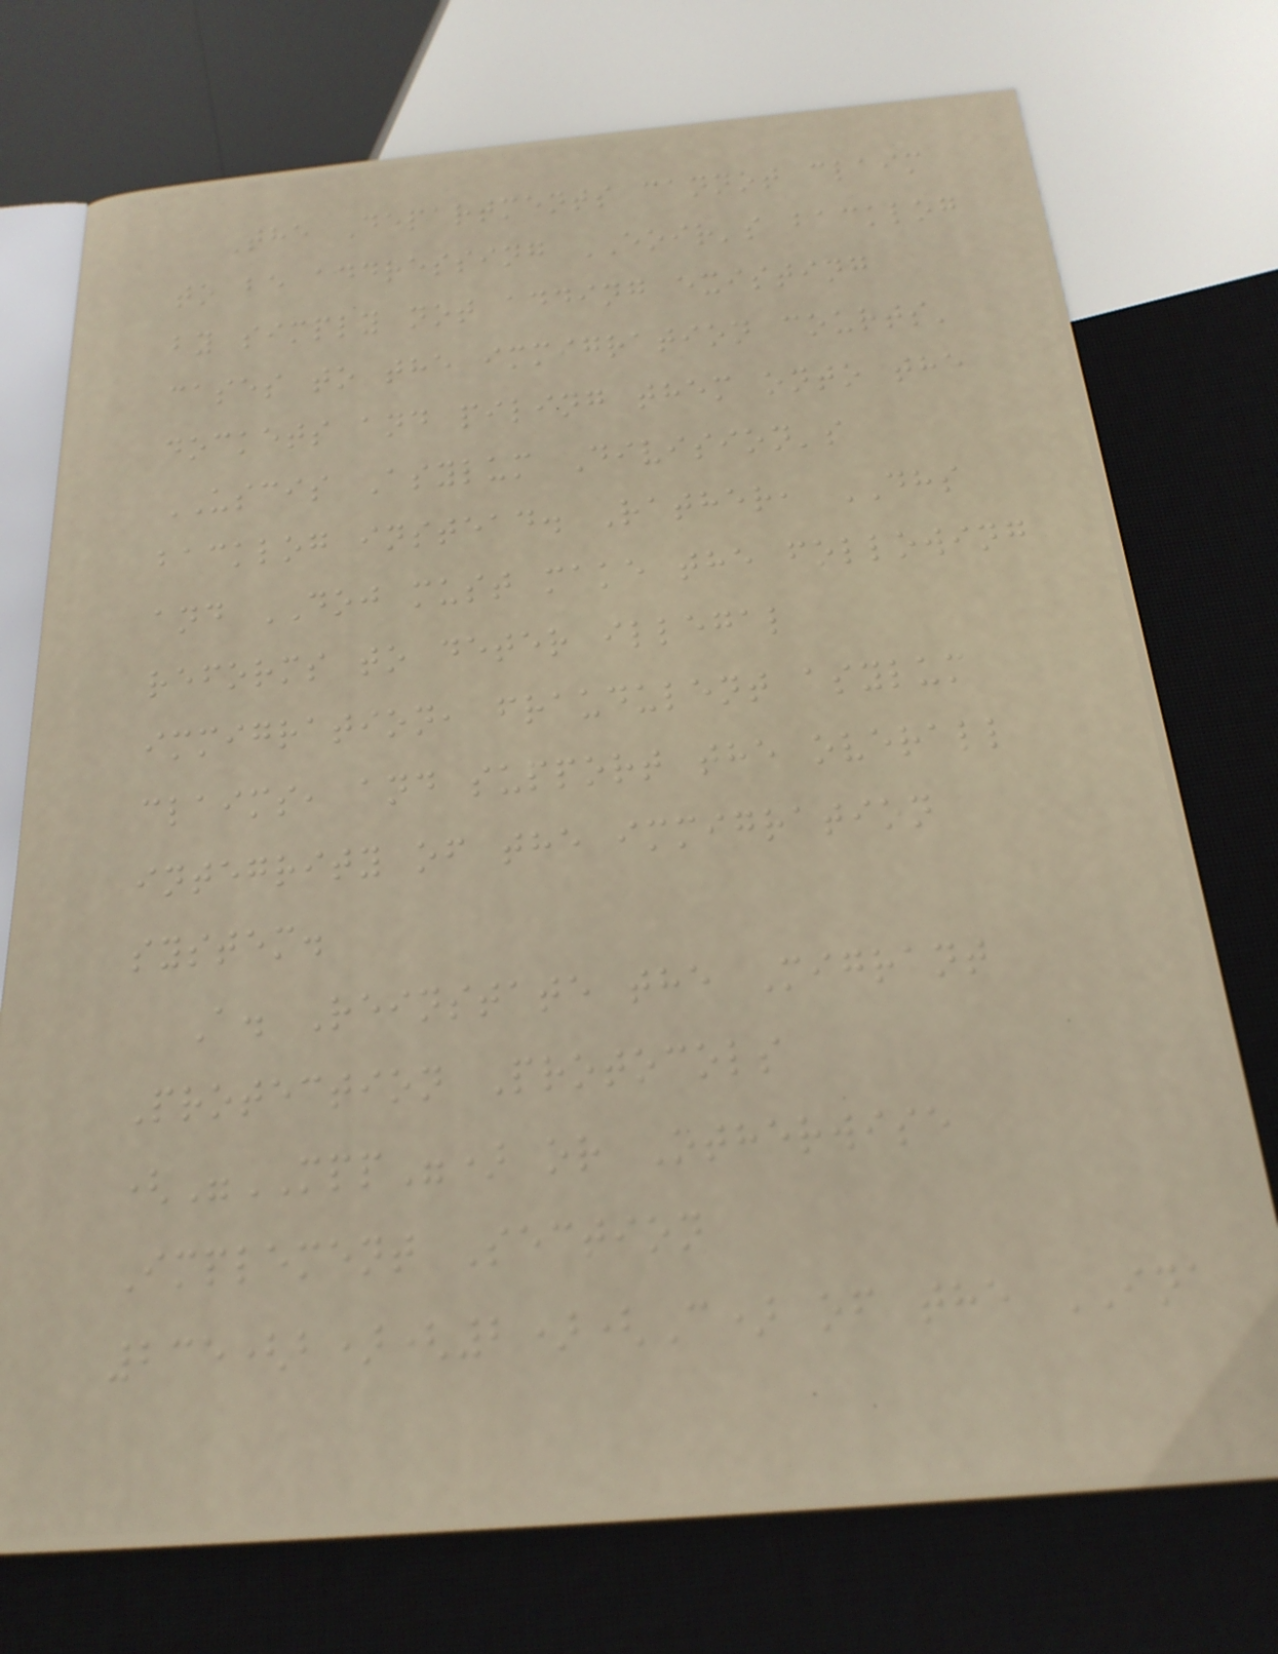The Departments cannot claim
to be addressing EOIR's backlog
by simply not adding existing
cases to the immigration courts'
dockets and piling them onto the
USCIS Asylum Division's
backlog instead. Rather, DHS
and DOJ must make the following
reforms to deter illegal
immigration, fraudulent asylum
claims, and support the overall
integrity of the immigration
system.
A. Reinstate the Migrant
Protection Protocols
("MPP") or Otherwise
Implement Section
235(b)(2)(C) of the INA
